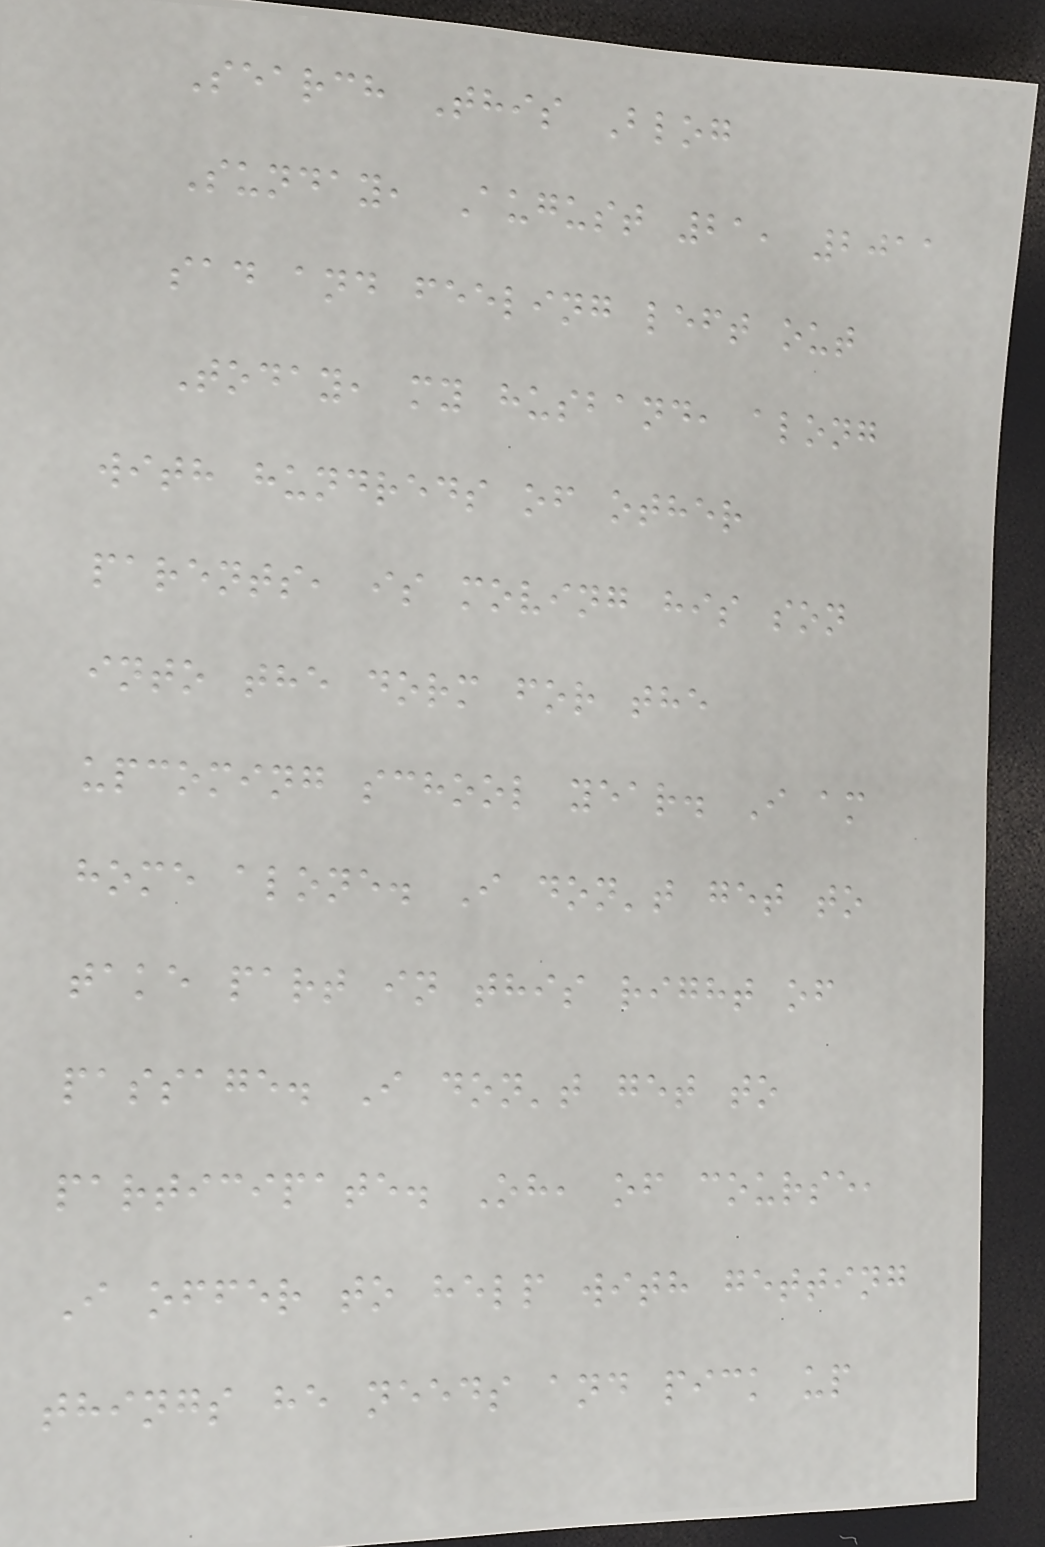Search This Blog
Sunday, August 21, 2011
sad and feeling left out
Today, my husband, along
with hundreds of other
parents, is moving his son
into the dorm for the
upcoming school year. I am
home alone. I don't get to
take part in this right of
passage. I don't get to
participate. Oh, of course,
I offer to help with getting
things he needs and pick up
